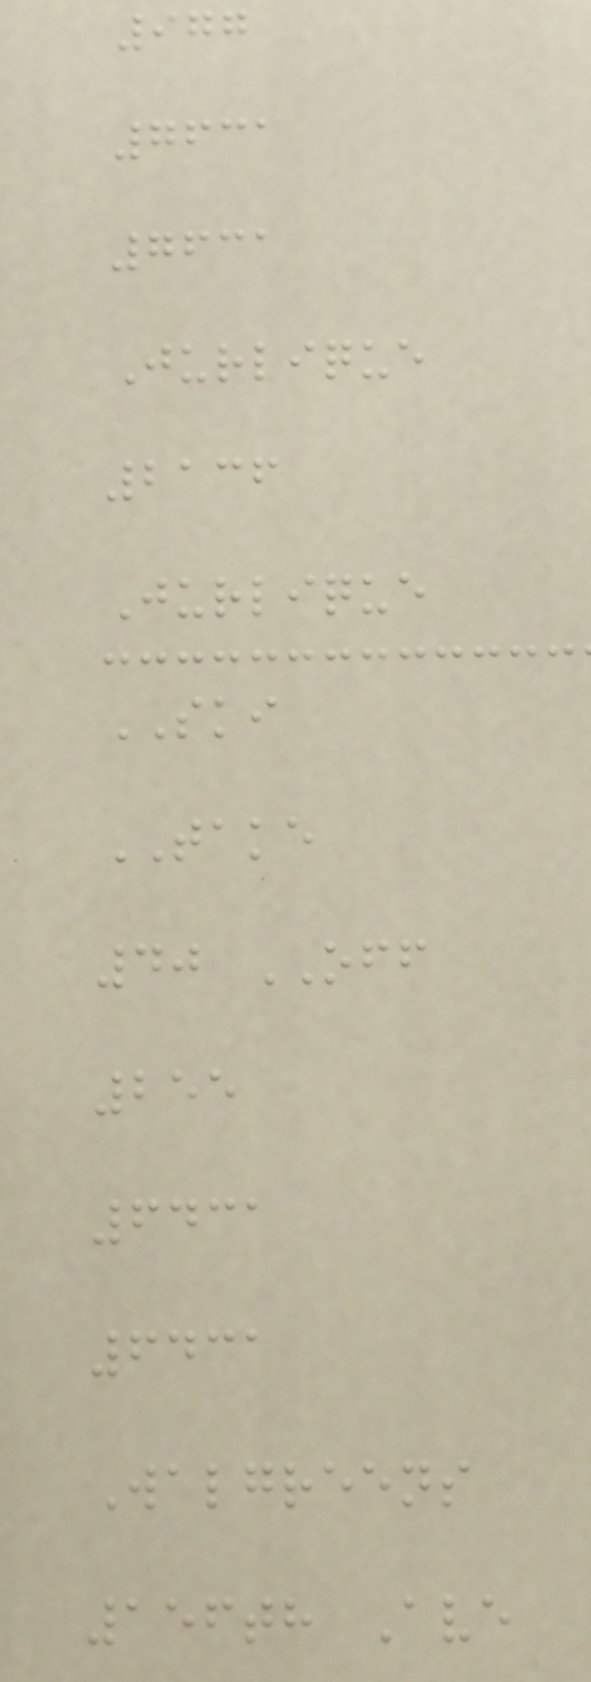977
7631
7631
Jurlique
2136
Jurlique
SKI
TAKE
40 OFF
255
6431
6431
Walgreens
156th Ave
